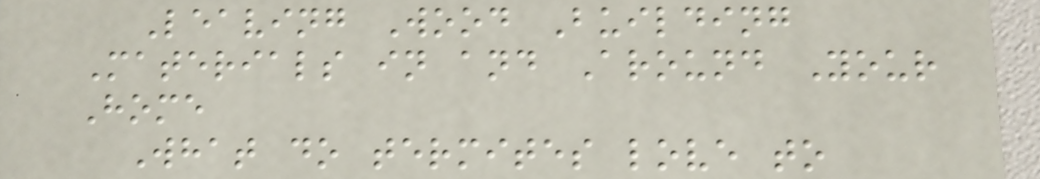Leaving Wood Building
Materials in and Around Your
Home
What do termites love to
